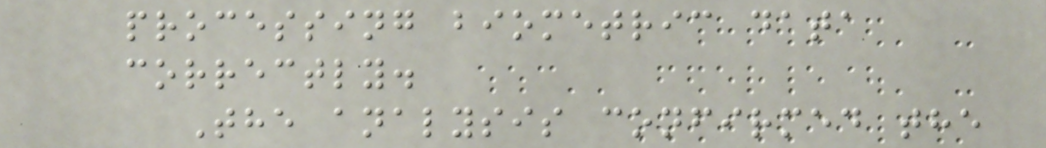processing biometric data
correctly.
The analysis confirmed the
